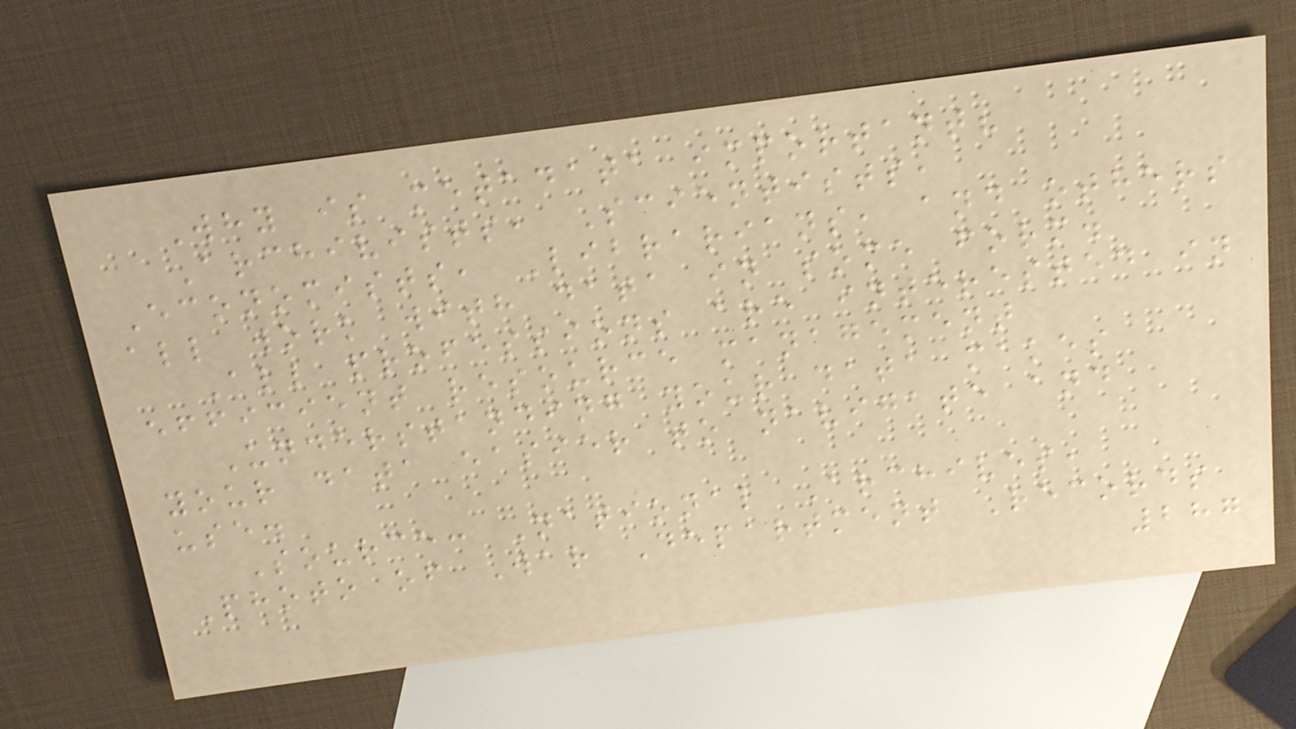Why is metadata important?
Archivists, Scientists,
Economists, Librarians, and others
all work with data in some form.
All professions are interested in
efficient resource management
Understanding your data makes
your data easier to navigate and
use.
Source: National Archives,
Photo of War Department Records
287
